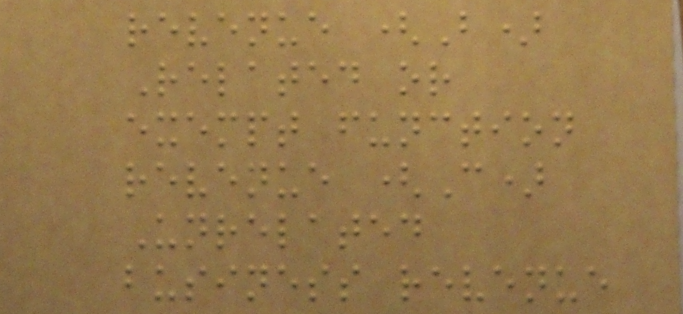revenue (B)
Related or
exempt function
revenue (C)
Unrelated
business revenue
